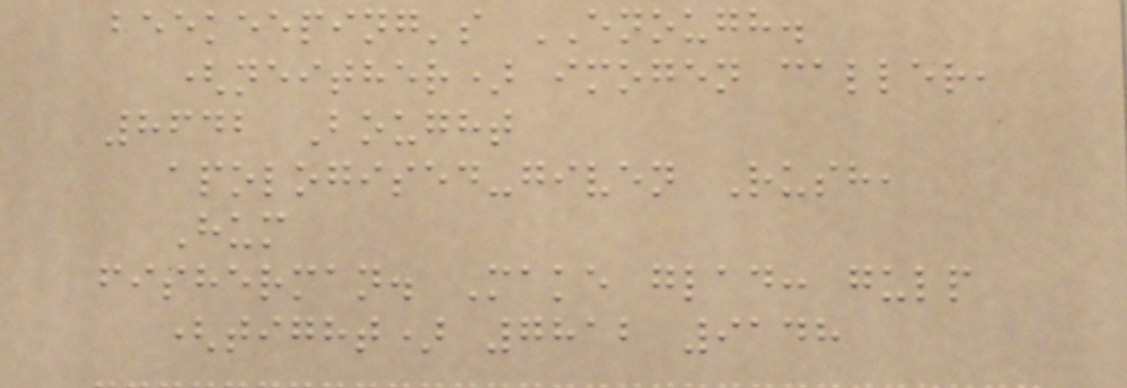beekeeping's ENOUGH.
(neither) imogen caller,
8642 Bought
apologised-given Rush,
Hum
fisherman. Make glad: gulp
(tight) 7812 9148
